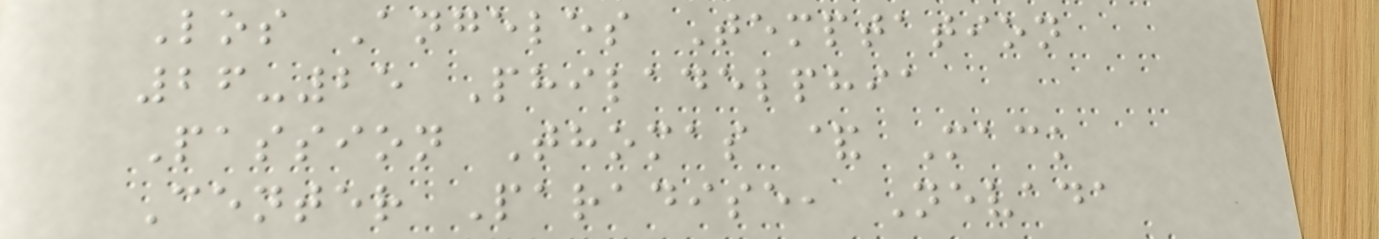Los Angeles Temptation
26-25 Philadelphia
Passion Thomas & Mack
Center Paradise, Nevada
